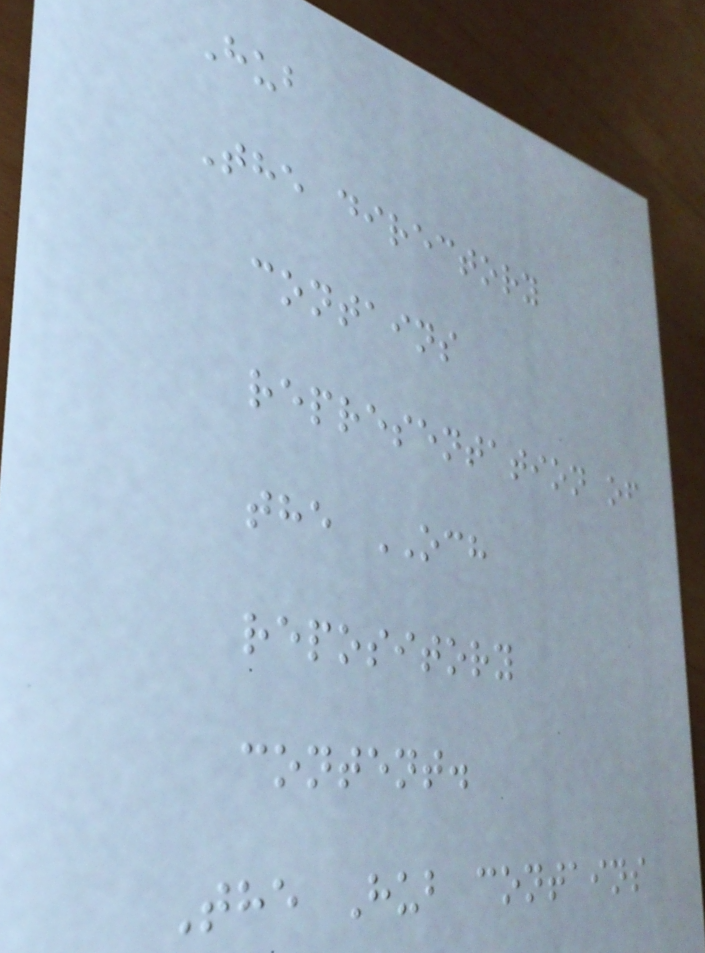Hub
The directory
contains
representation of
the OCH
repository
content.
The Hub contains
